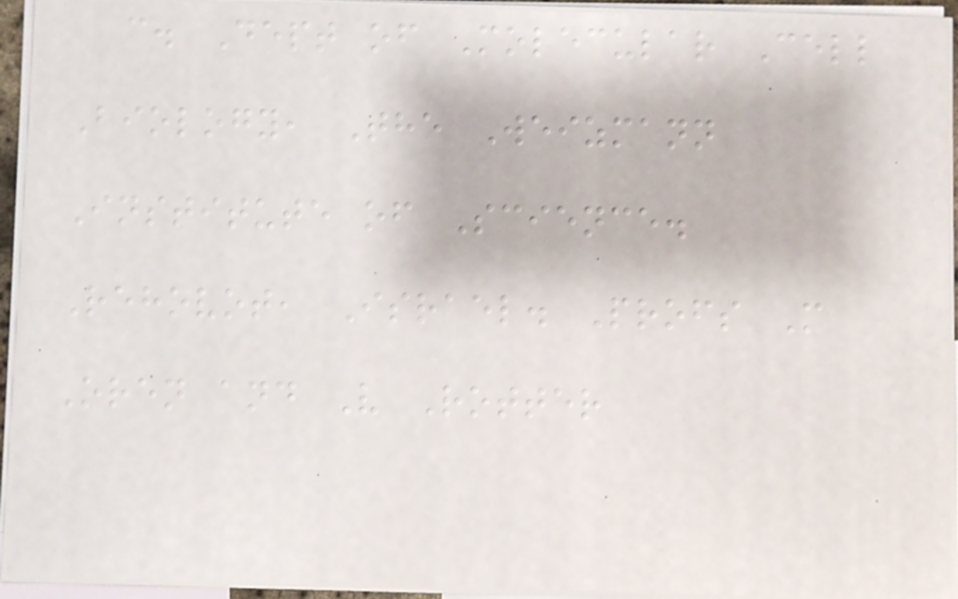c. Dept of Molecular Cell
Biology, The Weizmann
Institute of Science.
Rehovot, Israel. Profs M
Oren and V Rotter
